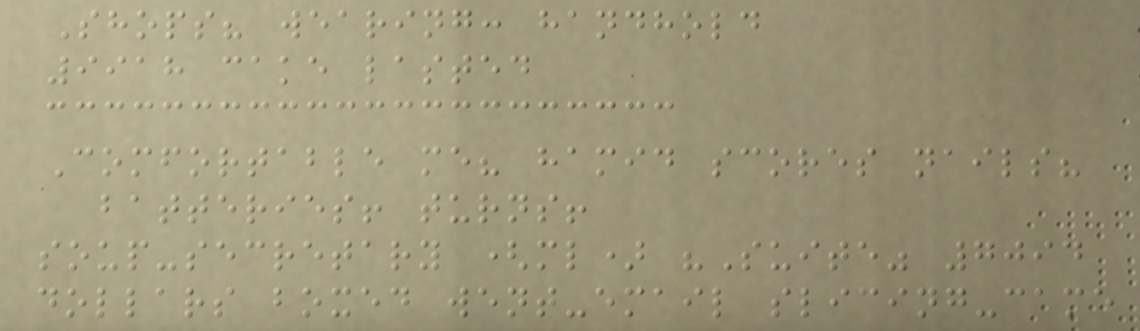Shops? wearing: handhold
9918 cake lasted
Comfortable me? hamid scores nails?
batteries! turns!
soup-secretary (ml) "Suite" 7094
dollars boxed went-email slicing-came
